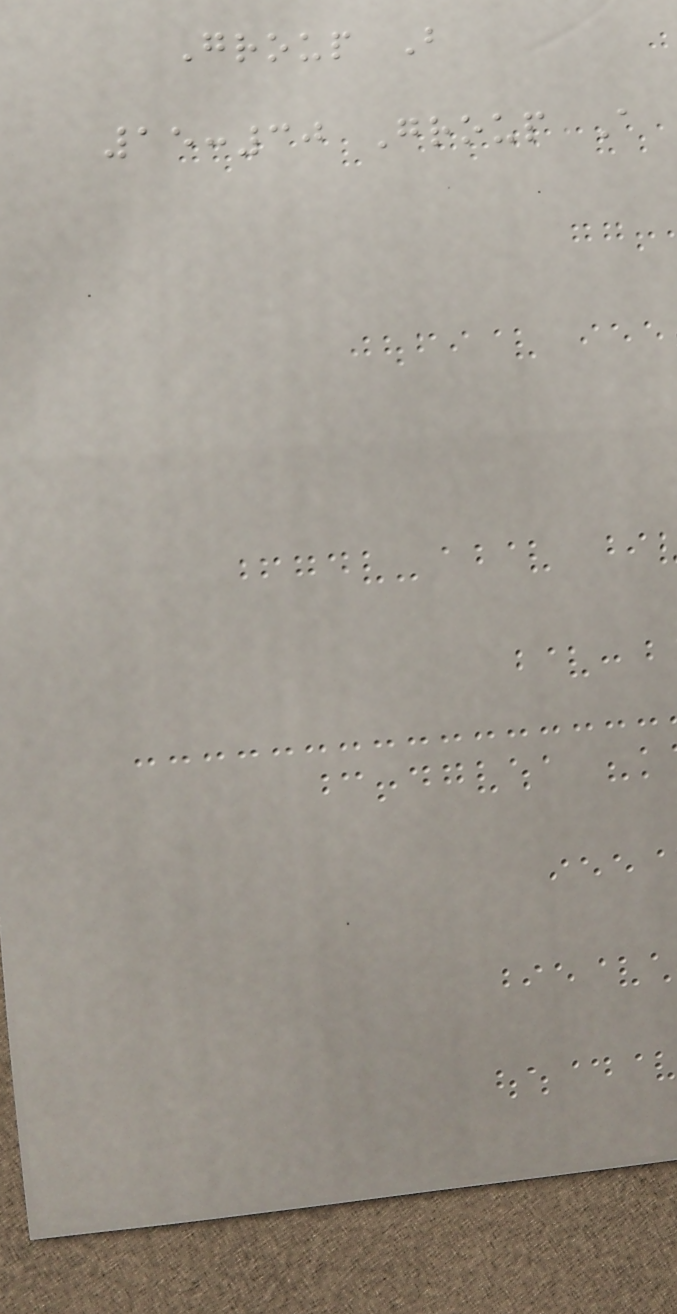Group B
15:30 Group A
